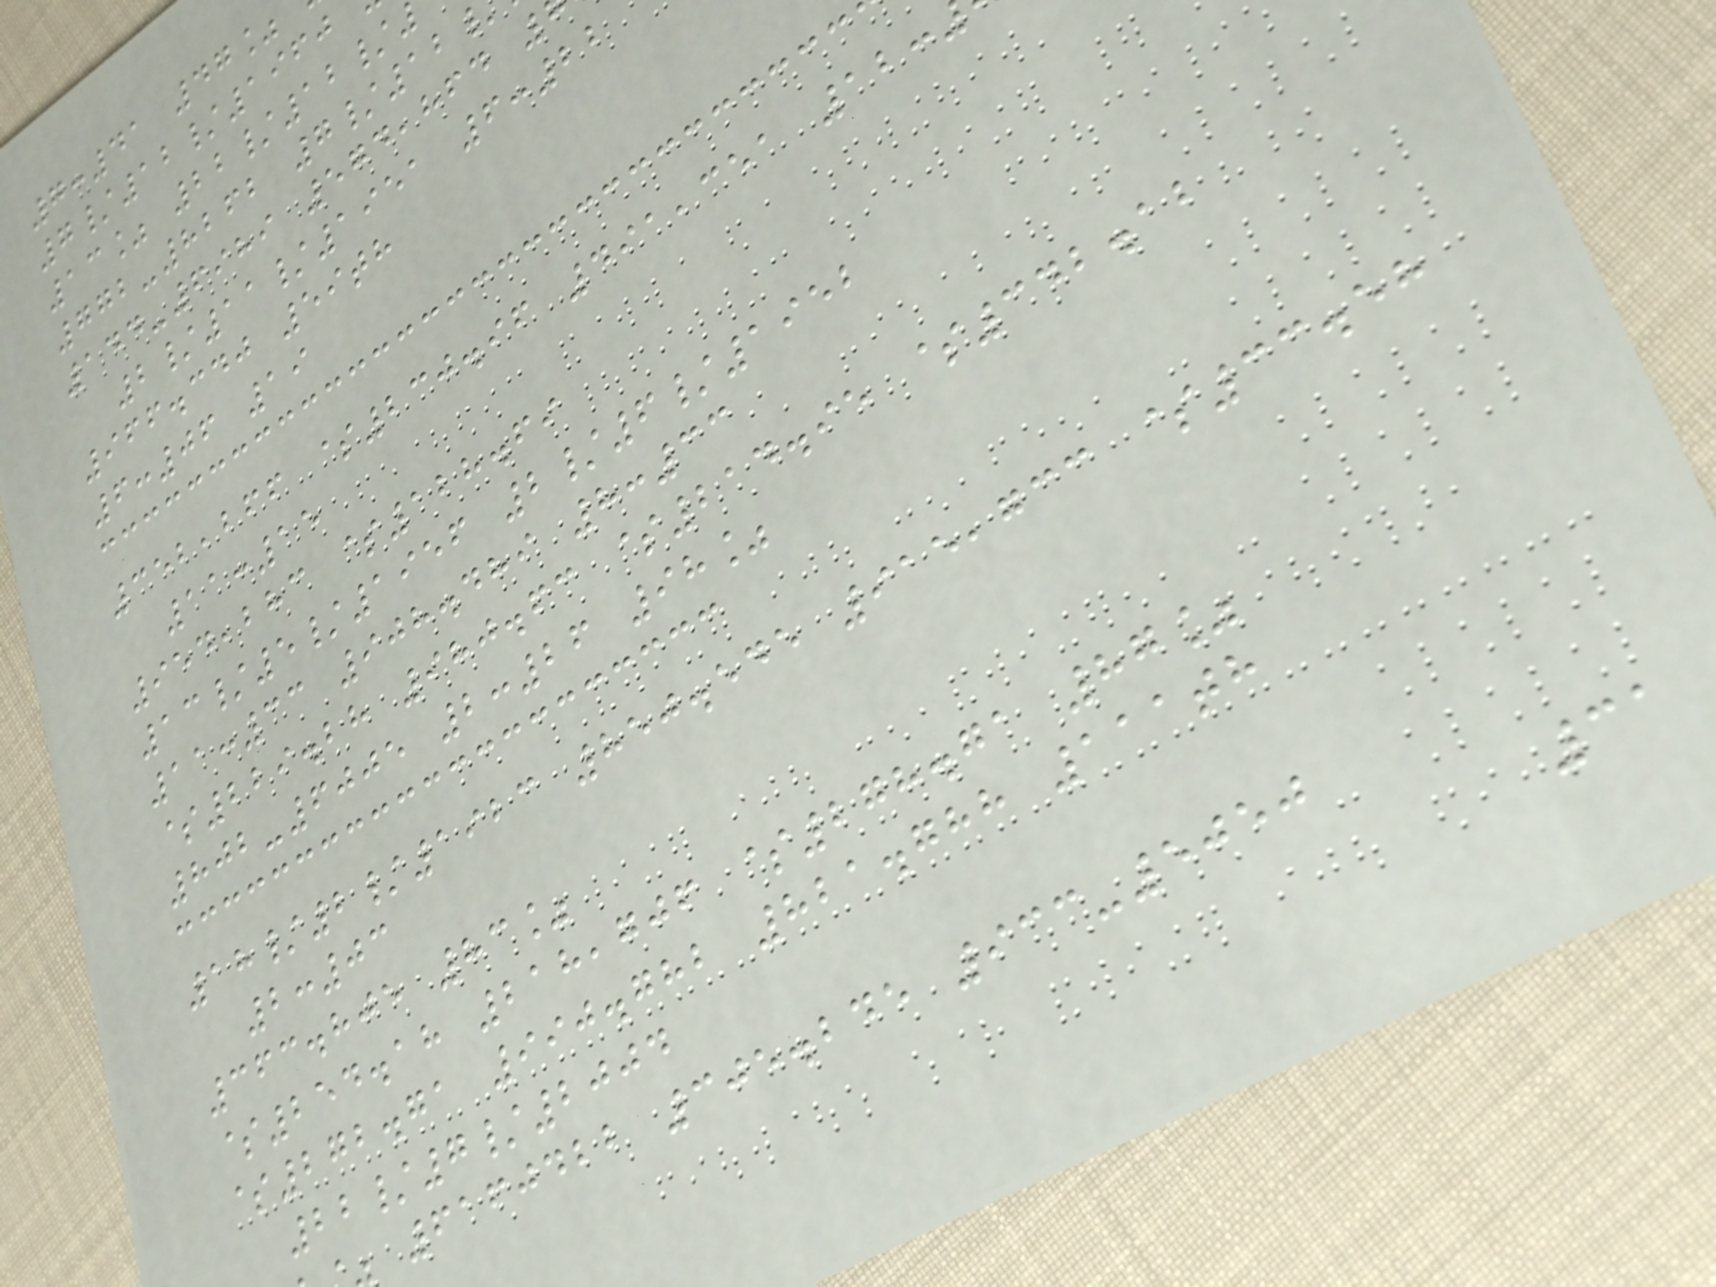7:41 47%
7/12/1960
13% 22/12/
772-8262 7/12
144-6989 574,864
2/11/1951 6:22
966.340 59th
6:06 19
352,266 $230.96 491,351 12:
11:15
954,283 $128.69
13/5/1956 2/6/1952
11:33 908.489 8:33
$229.28 980.63 $214.95 $342.12
802-6005 2:26 98%
18/2/1923 850.545 915,733 $33.58
2:03
363.805 83%
$254.18 218,706 $278.71 87%
$272.71 990.782 821.788 111th
22/7/2004
6160422 305.245 933-5050
31
